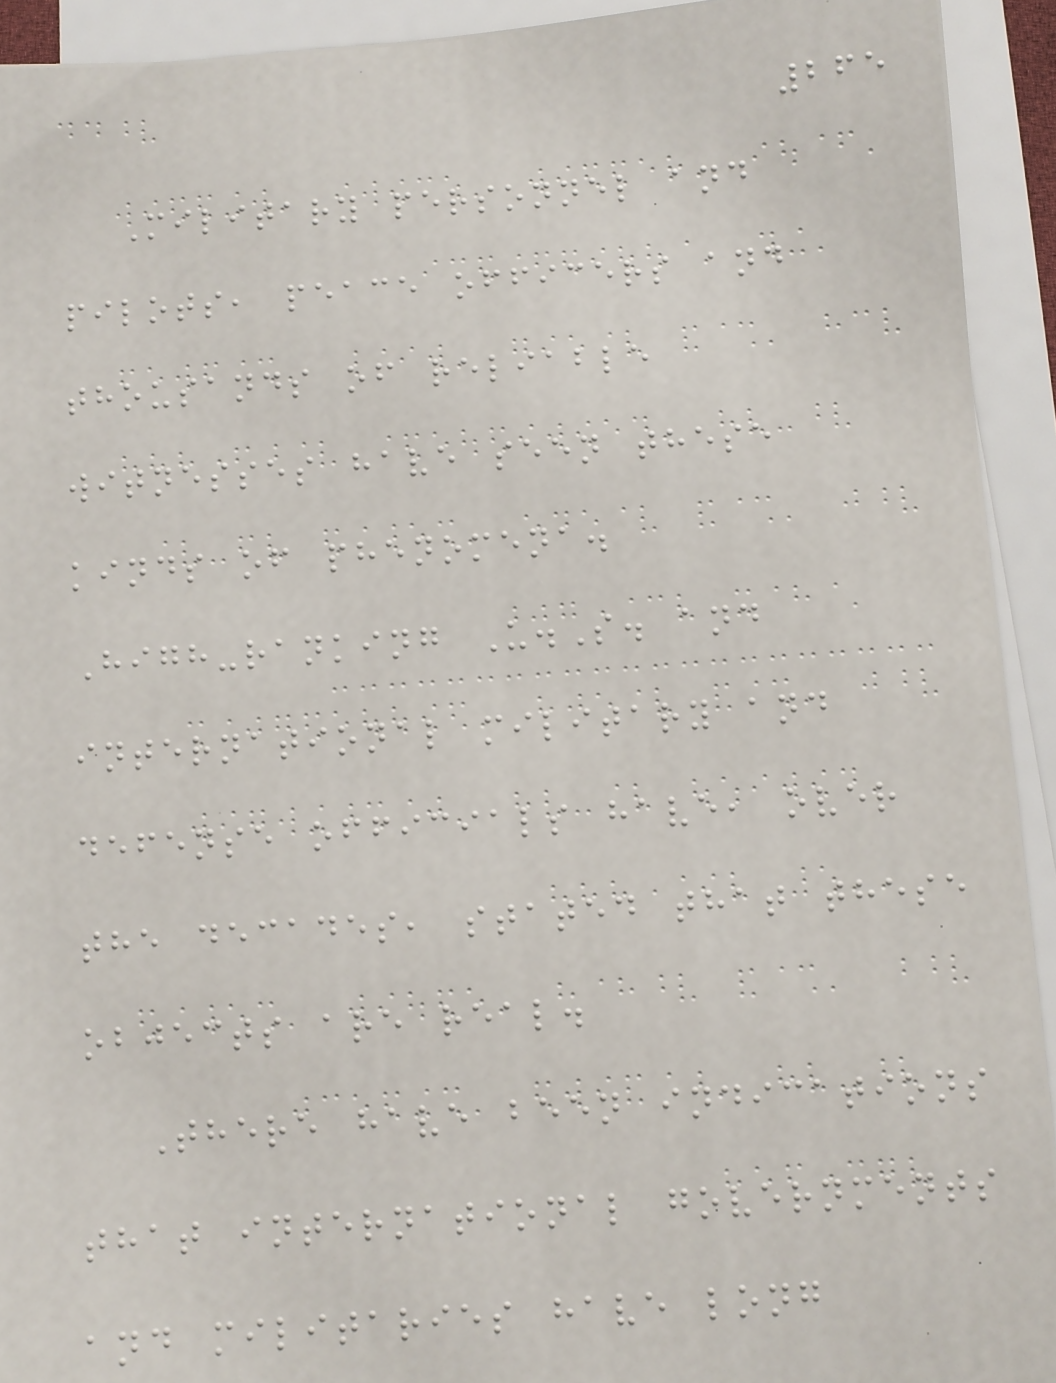265
Military personnel and
pilots, peace officers and
thousands of reliable
witnesses have seen these
kinds of phenomena.
High-ranking U.S. and
international military and
defense officials have, over
the decades, stated that these
objects are real.
There have been indications
that international governments
and militaries have long
